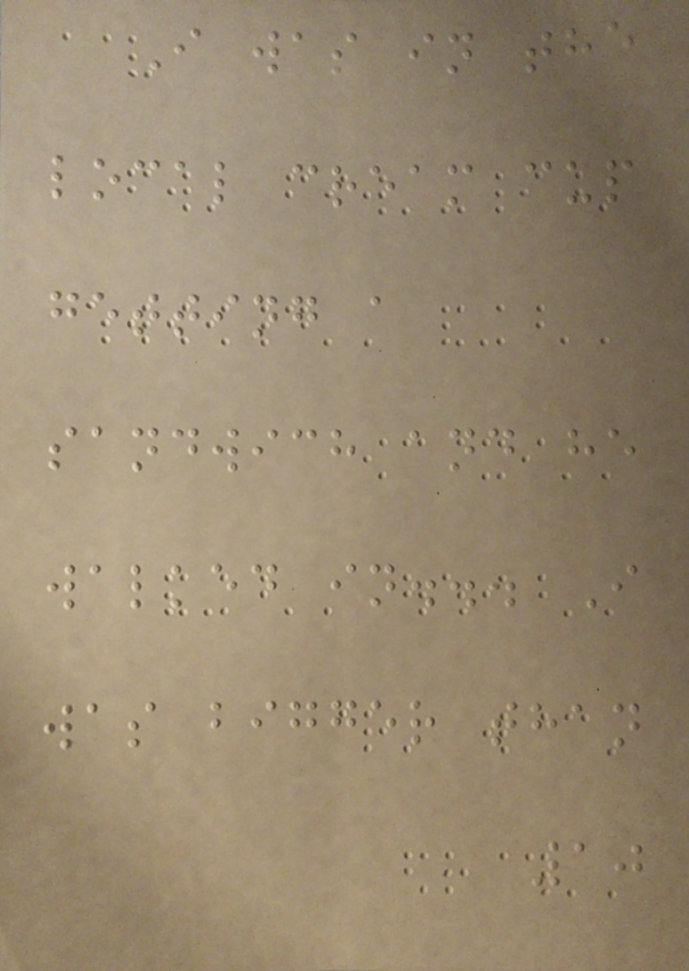I was in the
local cream cup
getting a
sandwich and he
walked in... I
was bigger than
10
